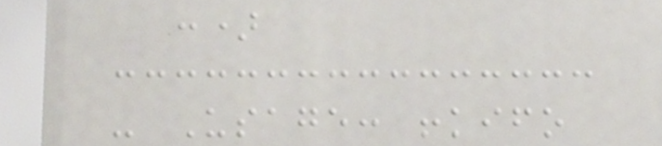:)
- Usage: !kifo
